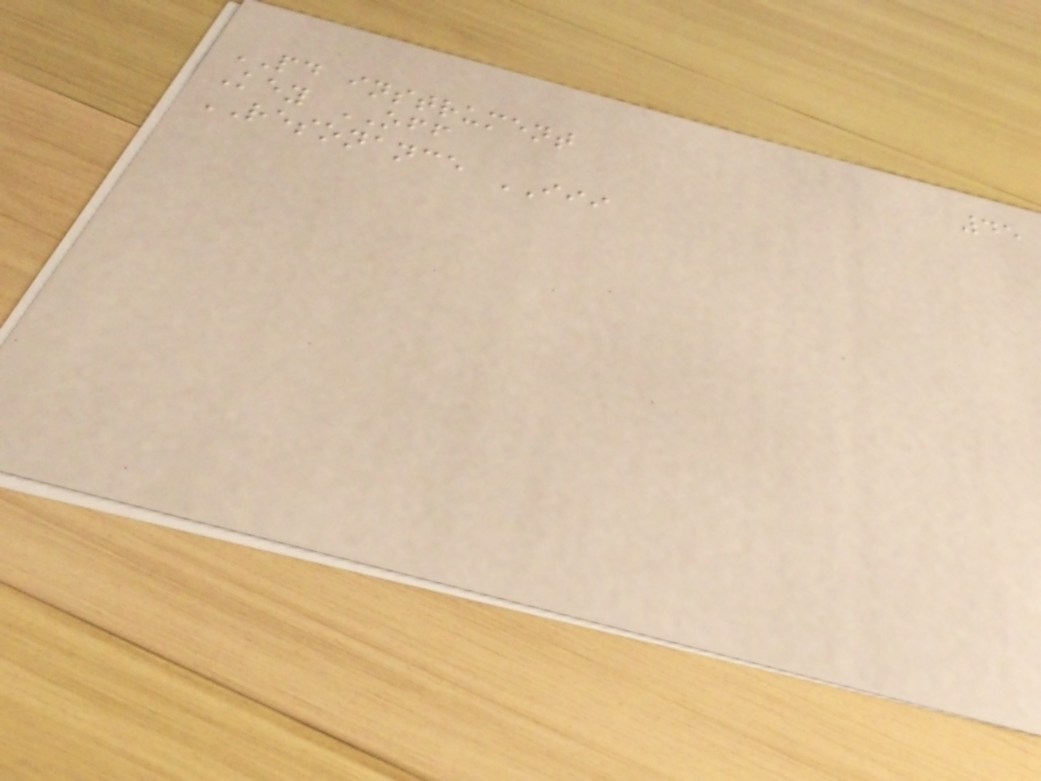45
PD instrument
Key OFF
RESONANCE III
